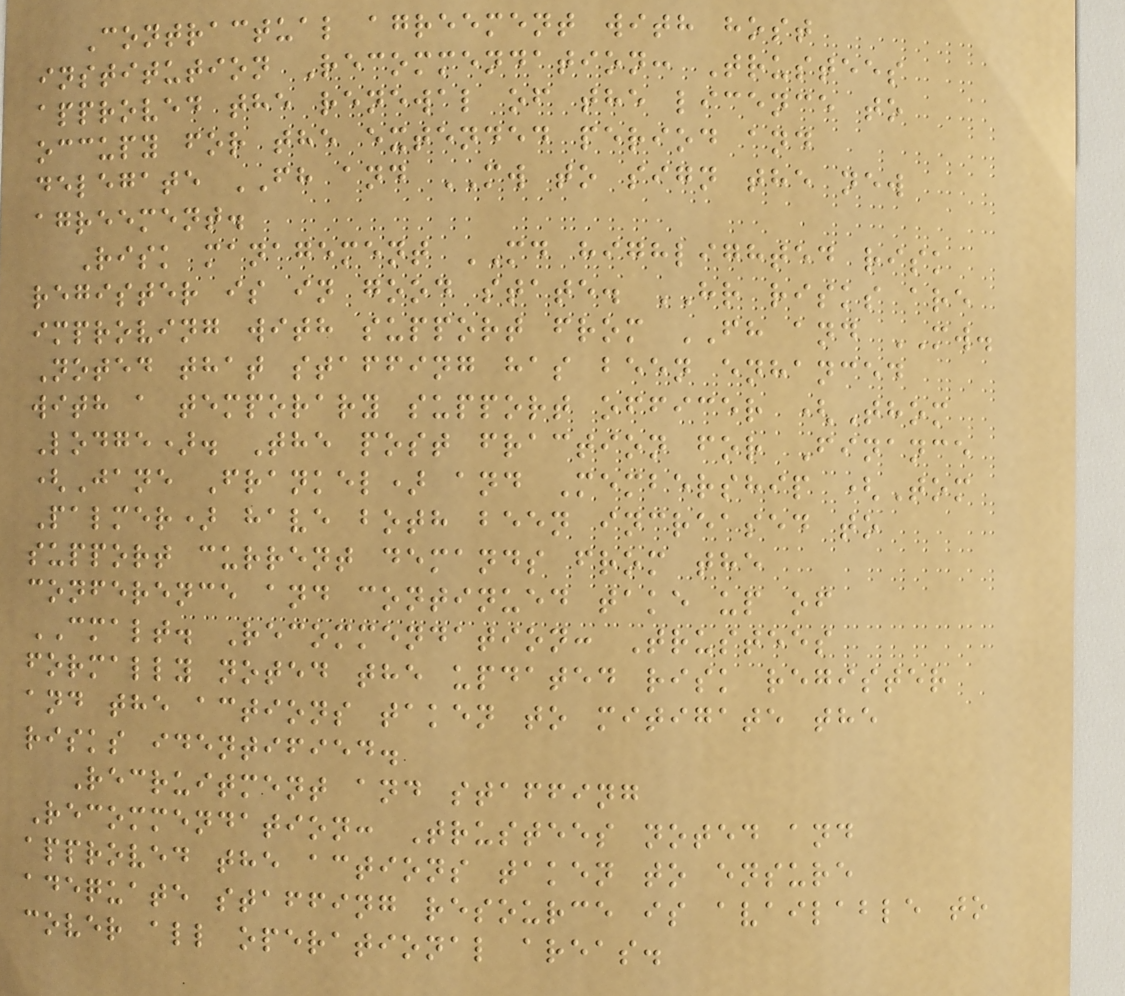Contractual agreement with host
institution Recommendation: Trustees
approved the renewal of the licence to
occupy for the extended period and
delegate FH and MW to sign the new
agreement.
Risk management MD highlighted risk
register is in good state. HR risks are
improving with support from FH and MW.
Noted that staffing has been enhanced
with a temporary support officer (Thom
Lodge). The post fraction for Finance
(Jane Frankel) and Membership (Tom
Palmer) have both been increased to
support current demands from the
conference and continued take up of
CMALT. Recommendation: Trustees
formally noted the updated risk register
and the actions taken to mitigate the
risks identified.
Recruitment and staffing
Recommendation: Trustees noted and
approved the actions taken to ensure
adequate staffing resource is available to
cover all operational areas.
